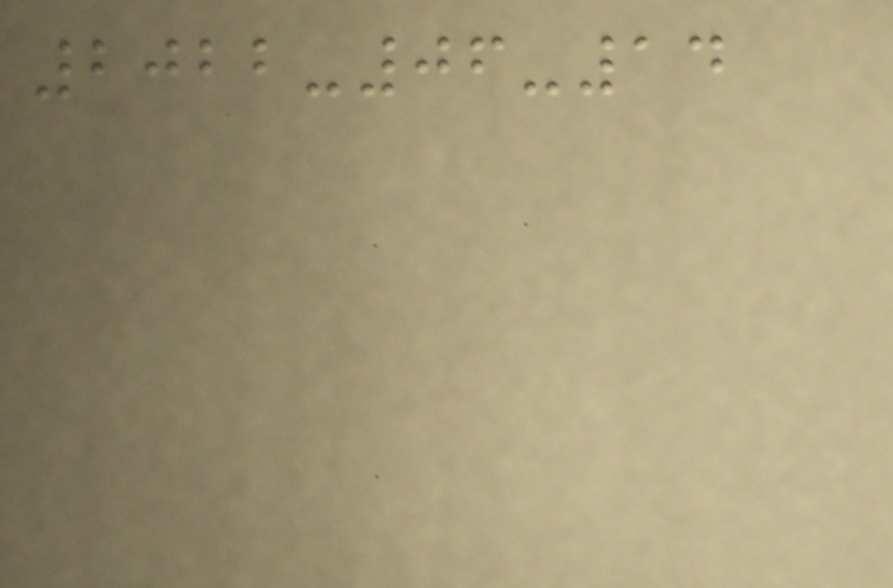2022-06-14
